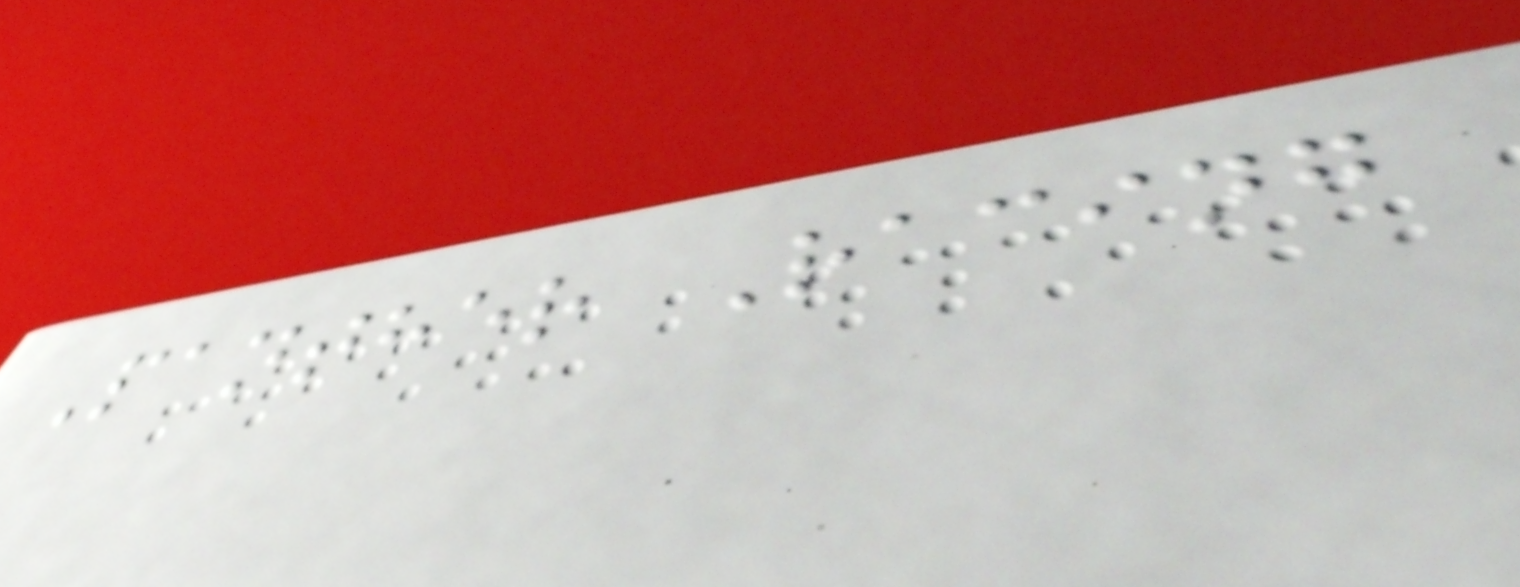Panther Racing
